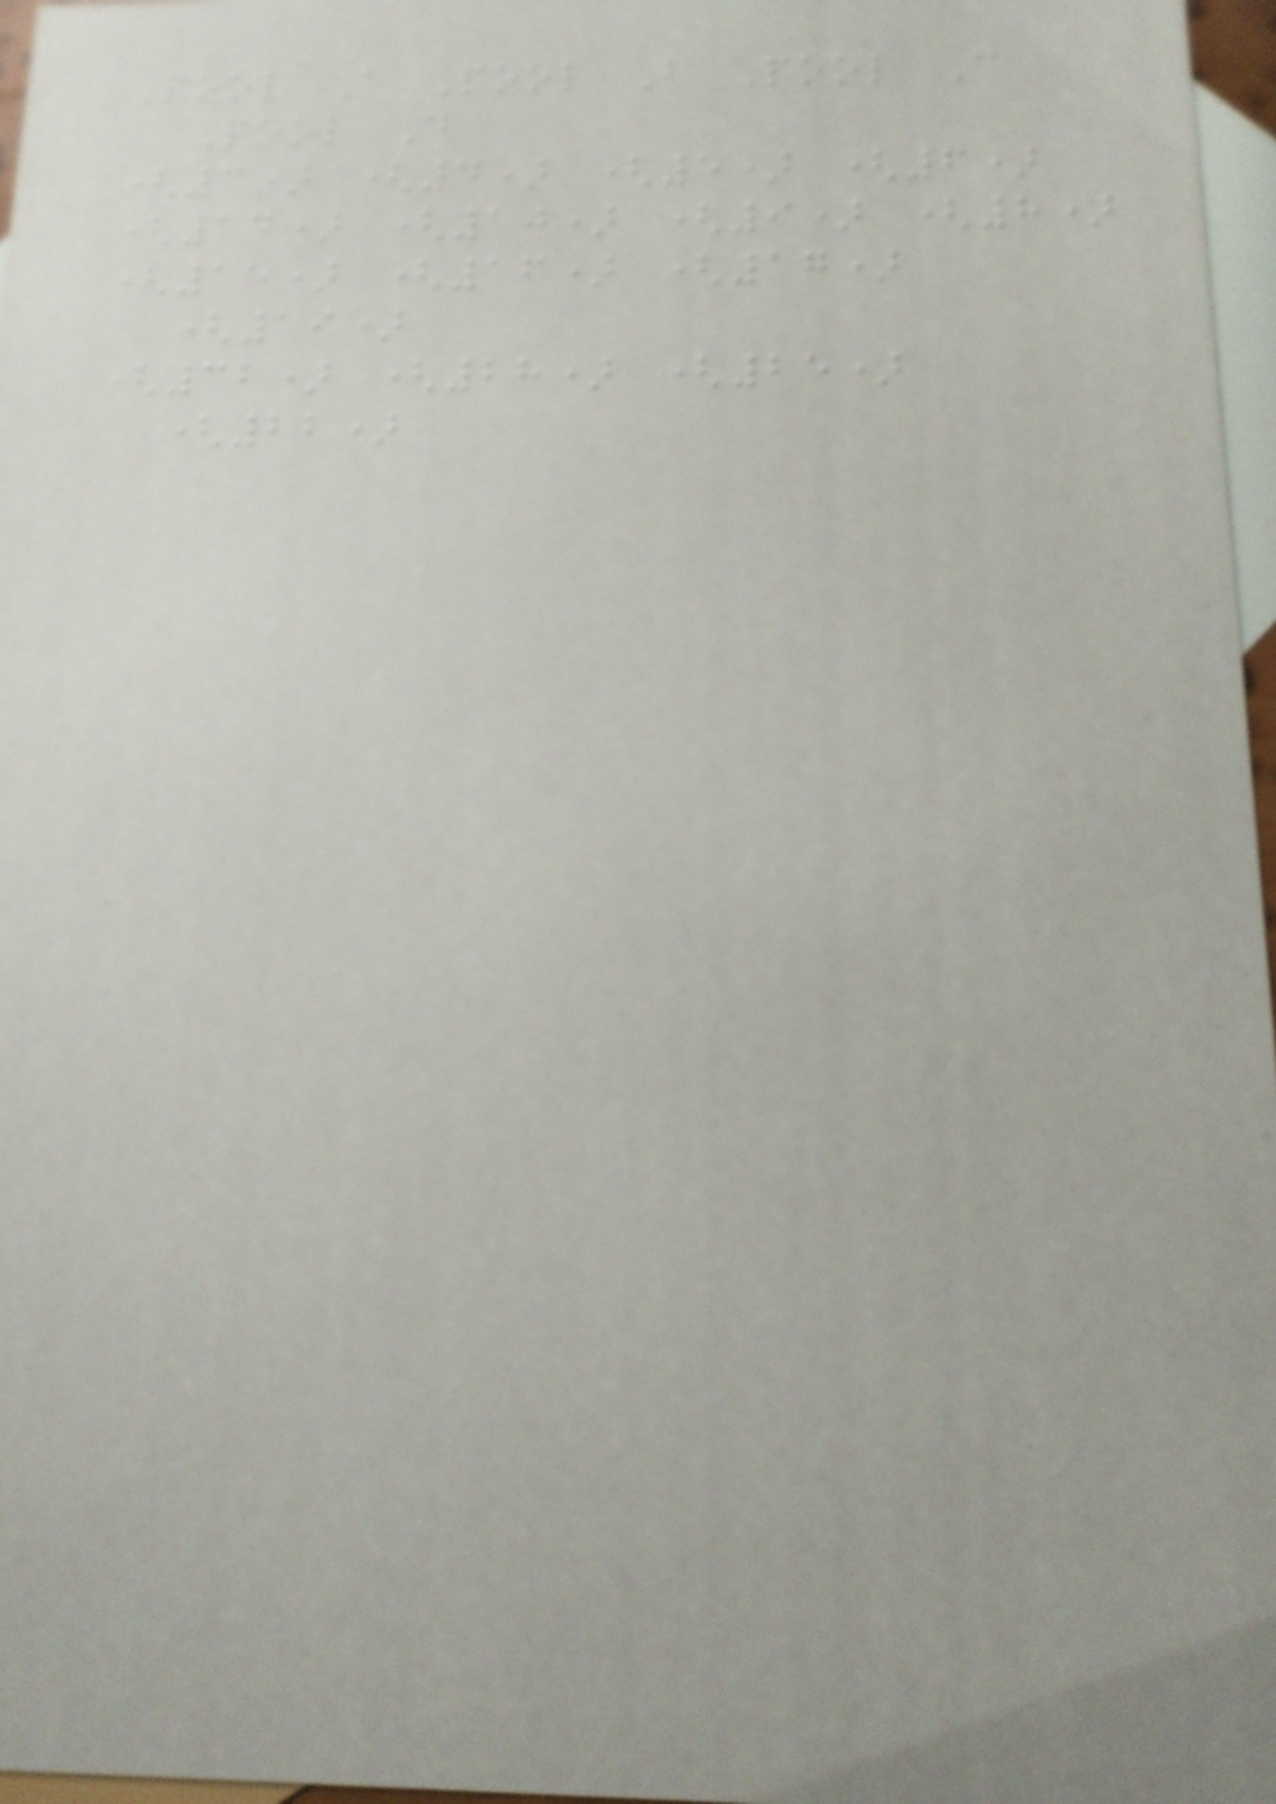Pool A Pool B Pool C
Pool D
(3) (4) (5) (6)
(14) (10) (9) (8)
(15) (16) (17)
(19)
(32) (28) (25)
(22)
